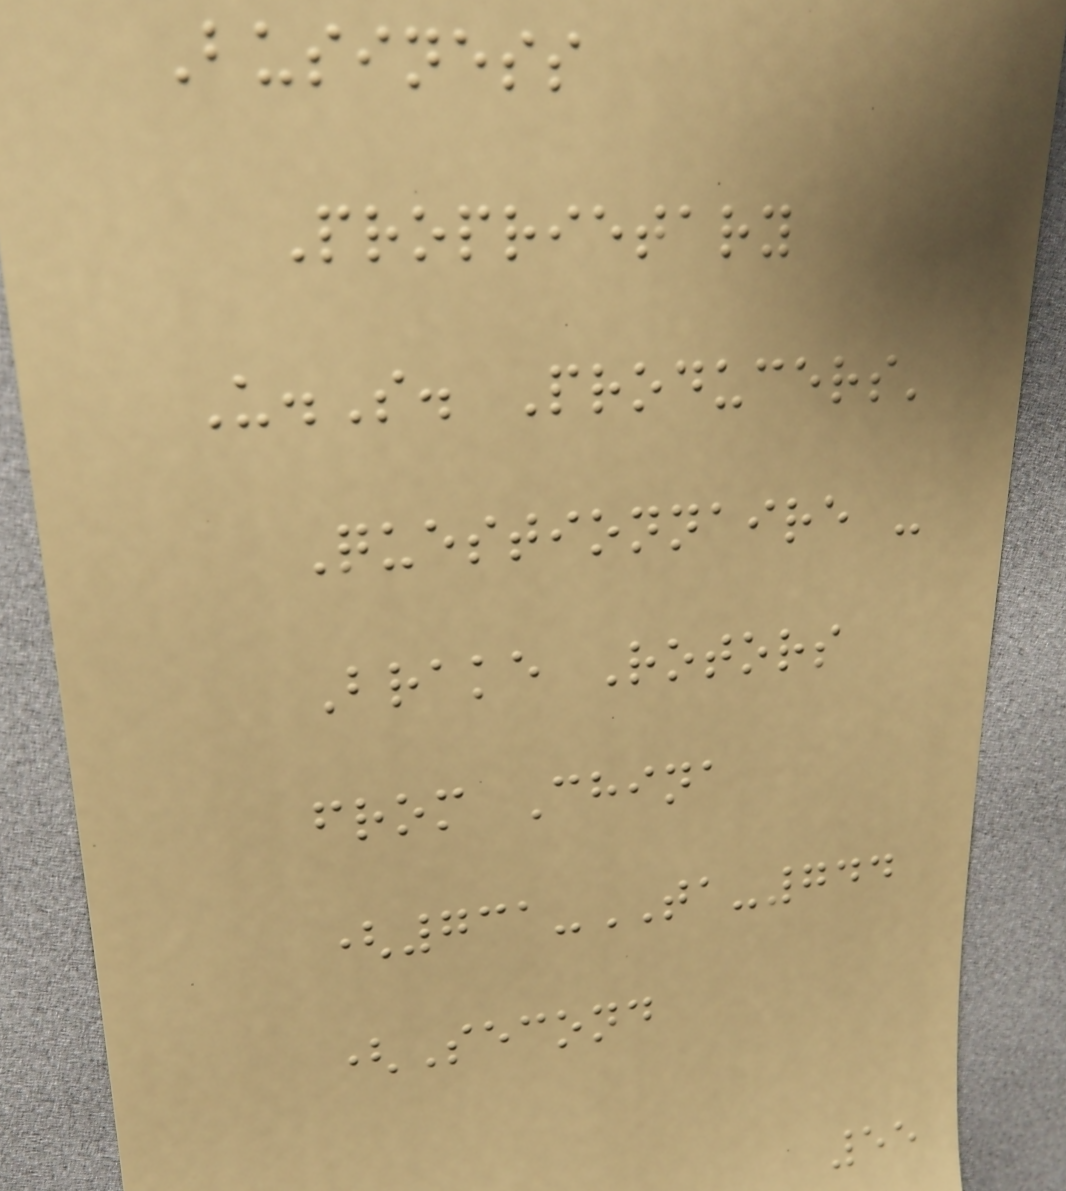Business
Proprietary
U.S. Producers'
Questionnaire -
Brake Rotors
from China
(731-TA-744
(Second
55
